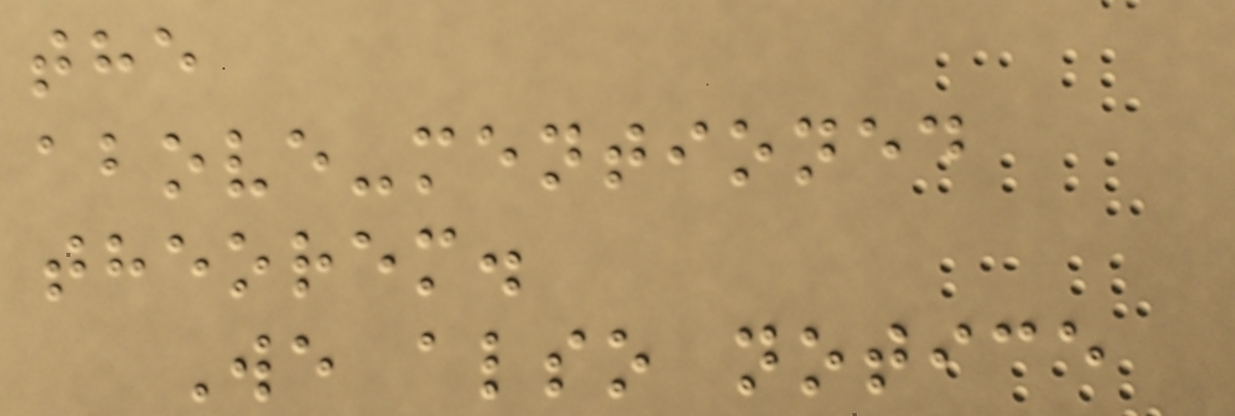the
above-mentioned
theorem.
We also notice
